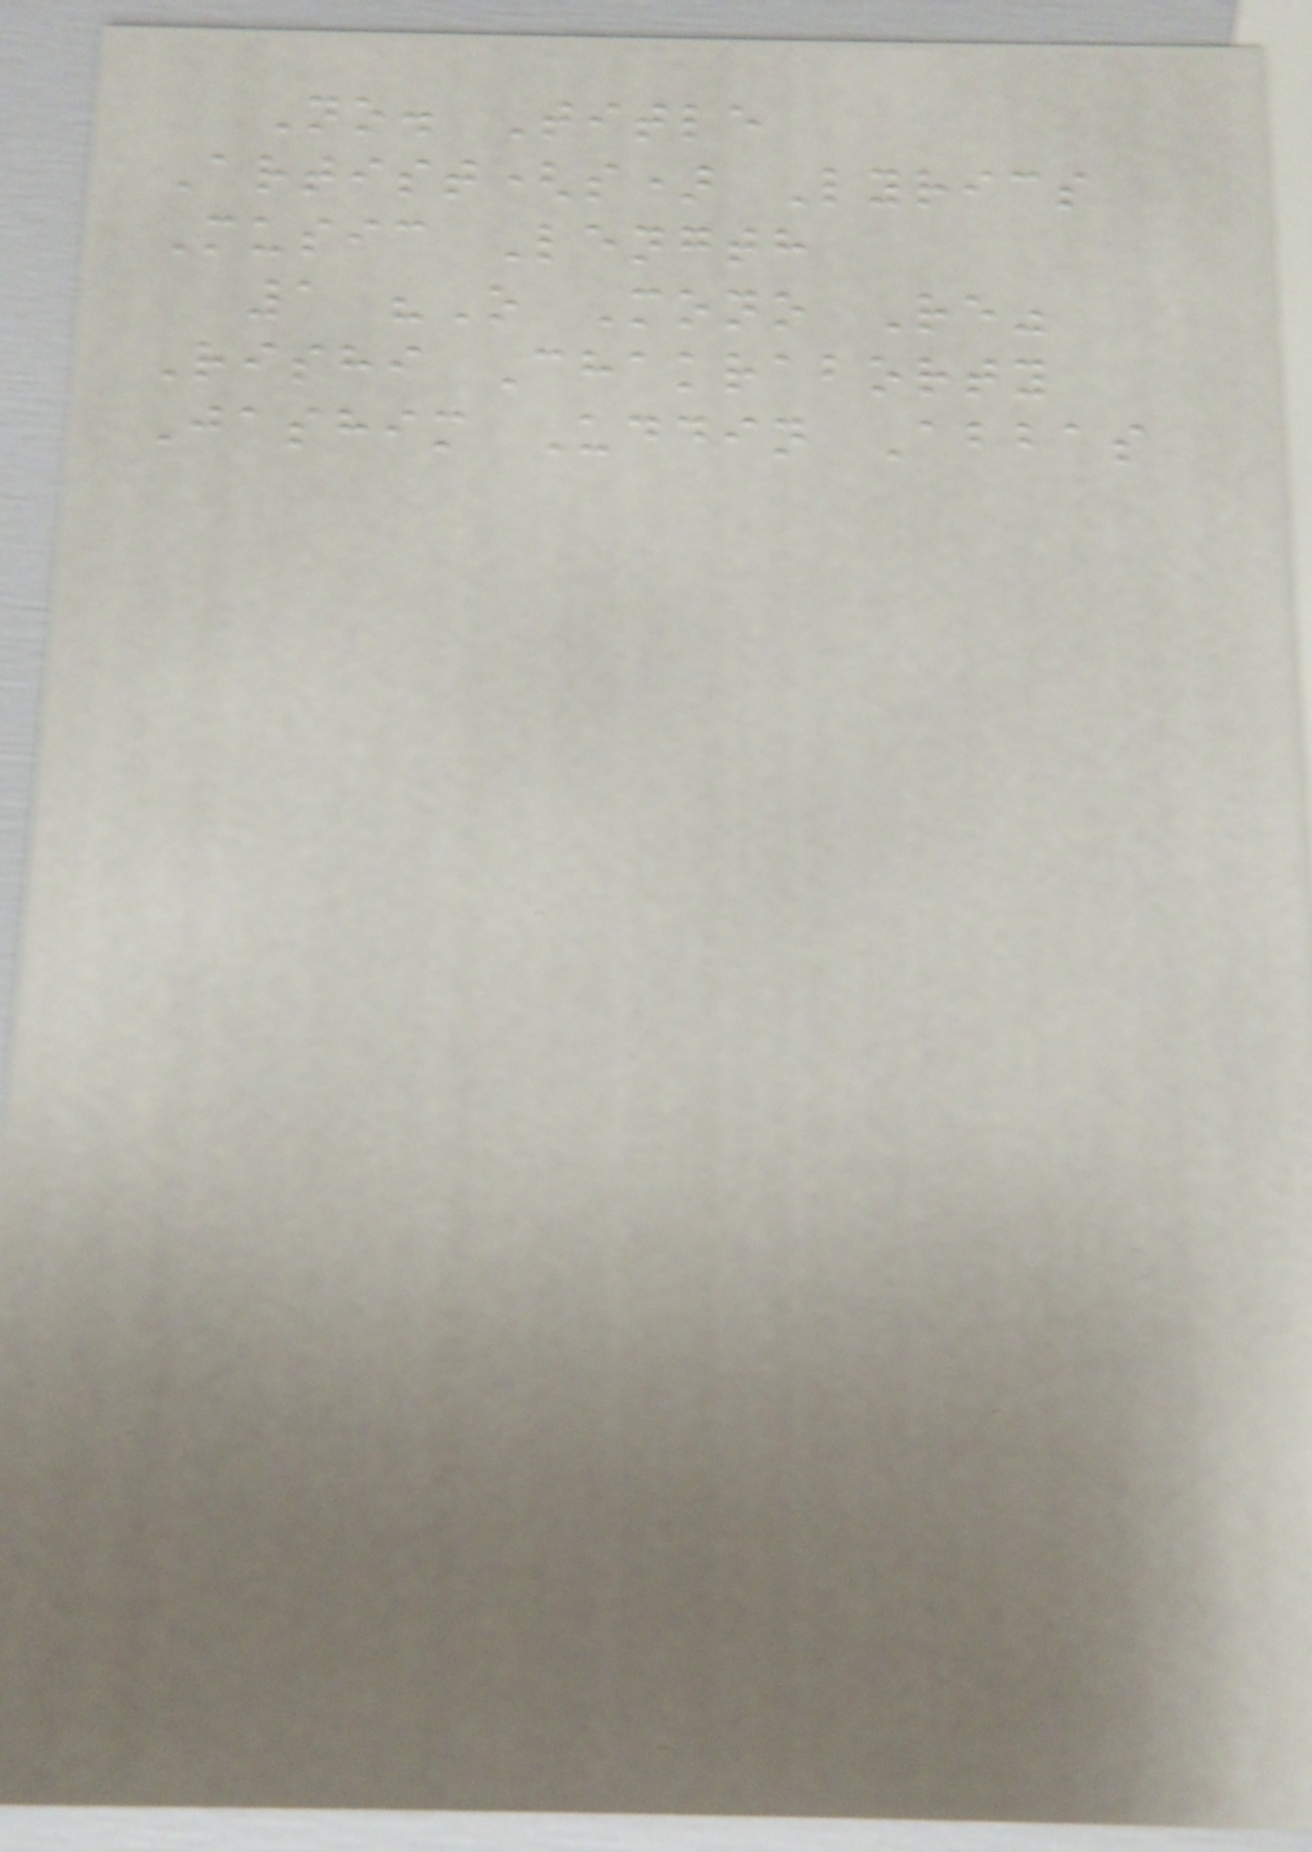No. Title
Artist(s) Lyrics
Music Length
1 "O Mono Re"
Rishi Chakraborty
Jashim Uddin Abbas
